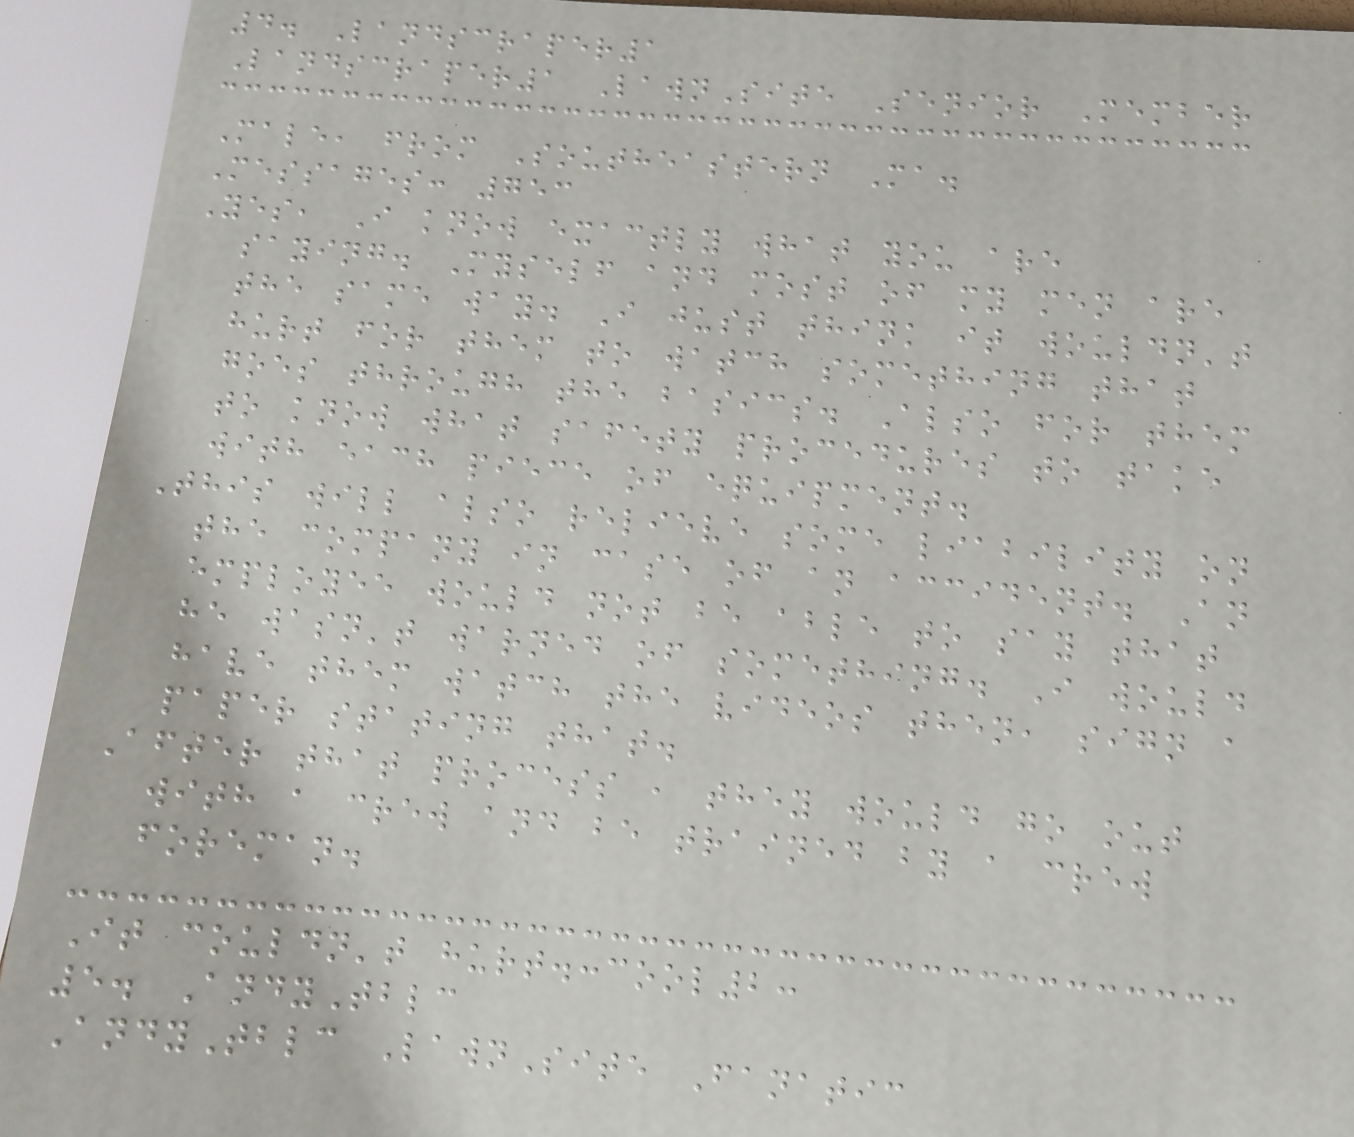4. Landscraper1
Landscraper1 LawnSite Senior Member
Male, from Southeastern Ma.
Messages: 753
Yes, I know exactly what you are
saying. Myself and most of my men are
the same way. I just think it wouldn't
hurt for them to watch something that
goes through the basics. Also for them
to know what safety procedures to take
with each piece of equipment.
This will also relieve some liability on
the company in case of an accident. An
employee would not be able to say that
he wasn't warned of something. I would
have them watch the videos then, sign a
paper stating that.
After that process , they would go out
with a crew and be trained by a crew
foreman.
It couldn't hurt.:cool2:
5. AndyTblc
AndyTblc LawnSite Fanatic
